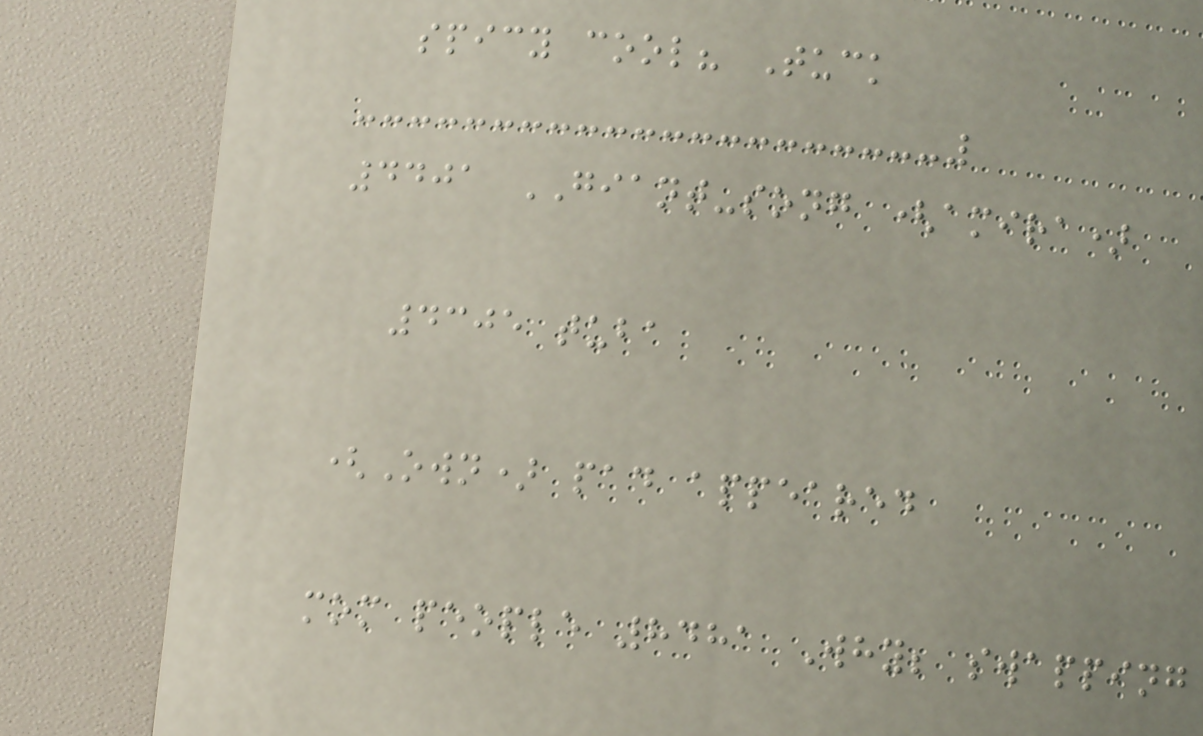spicy cool? Tuck
4401 GIANT-song (amira)
4305 tuba
(Own) pad appeared
mom people 8481 Why; swapping
